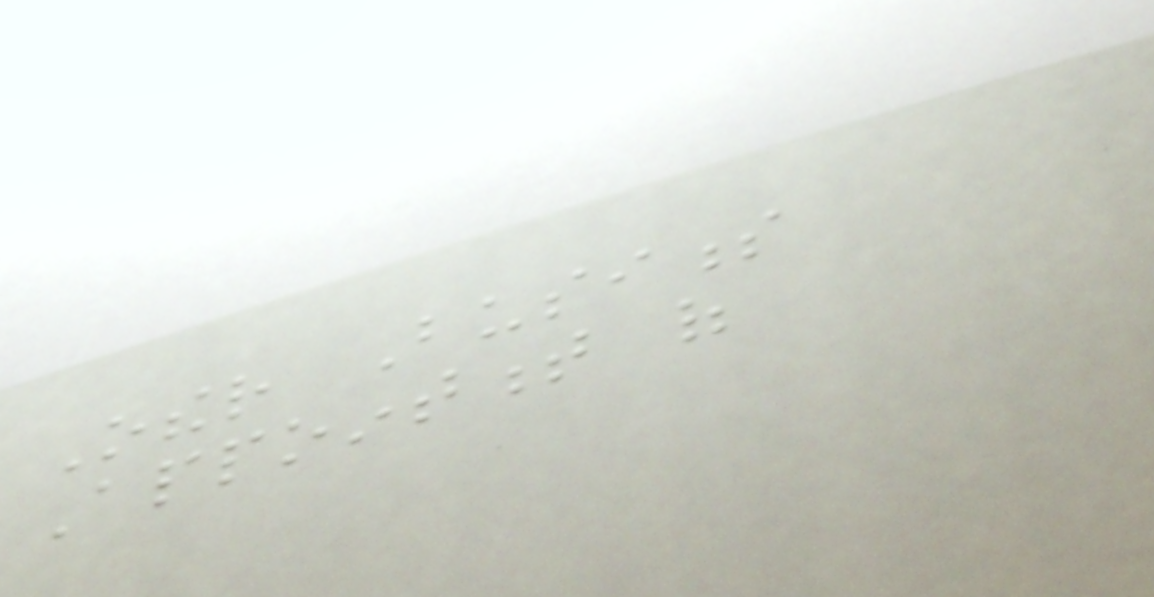Other Business
Appointment of
